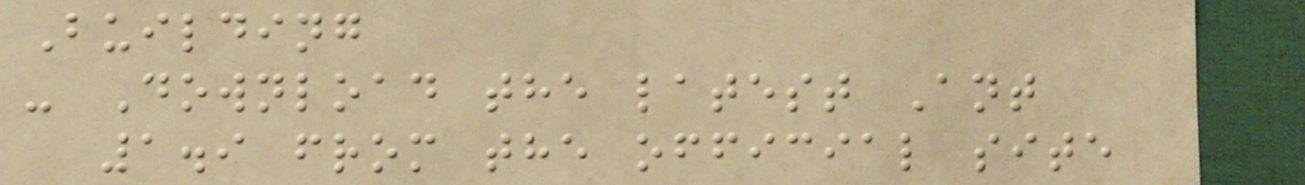Building
- Download the latest Ant
1.9 from the official site
